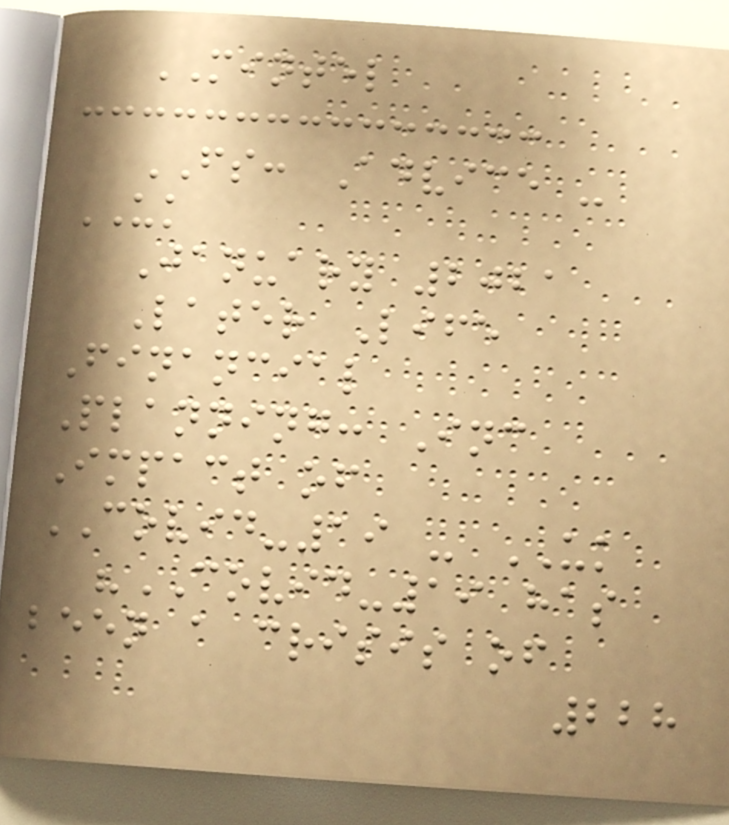MINTEL
FS: Advice -
UK
January 2021
Later Life
Financial
Planning: Inc
Impact of
COVID-19 - UK
"COVID-19 has
been a crisis of
228
